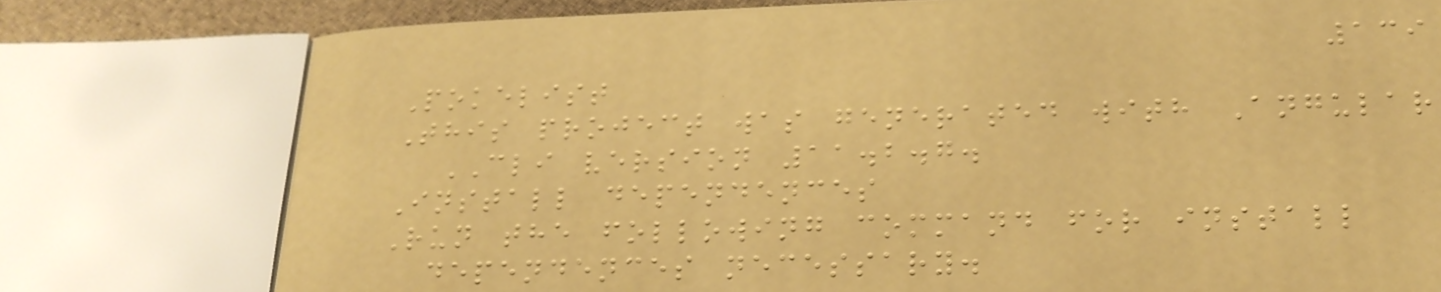139
Pokelist
This project was generated with Angular
CLI version 11.2.7.
Install dependences
Run the following command for install
dependences necessary.
